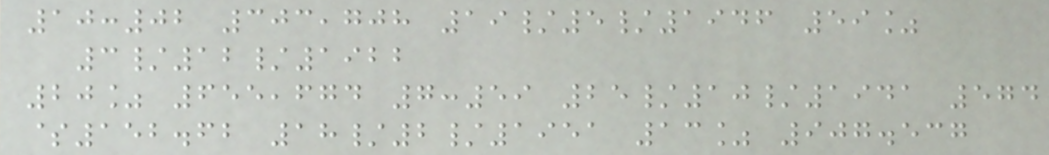10:02 303,708 19/5/1946 59%
3/12/1922
20% 655,674 7:59 25/10/1941 574
$152.62 18/2/1951 13% 907.537
